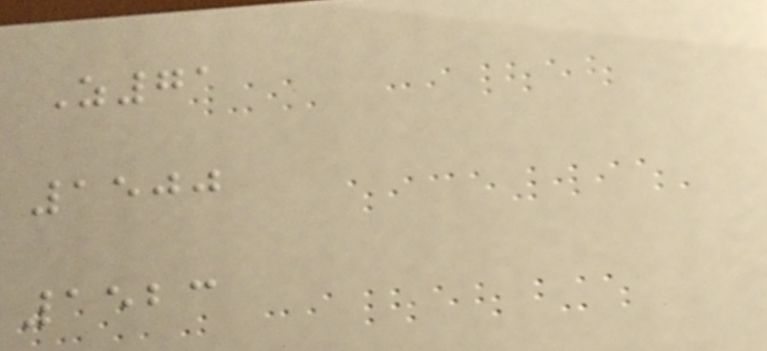Z71
1500
1523
